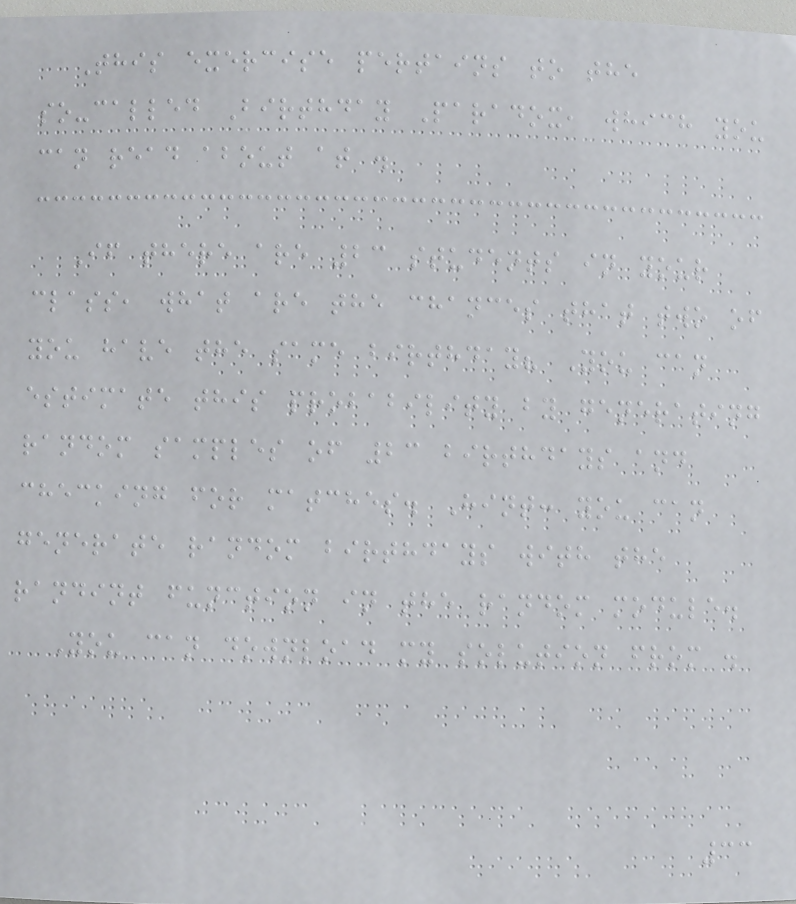This exercise pertains to the
so-called Birthday Paradox, which you
can read about at .
If there are 23 students in your
class, what are the chances that two of
you have the same birthday? You can
estimate this probability by generating
random samples of 23 birthdays and
checking for matches. Hint: you can
generate random birthdays with the
randint function in the random module.
You can download my solution from .
33
